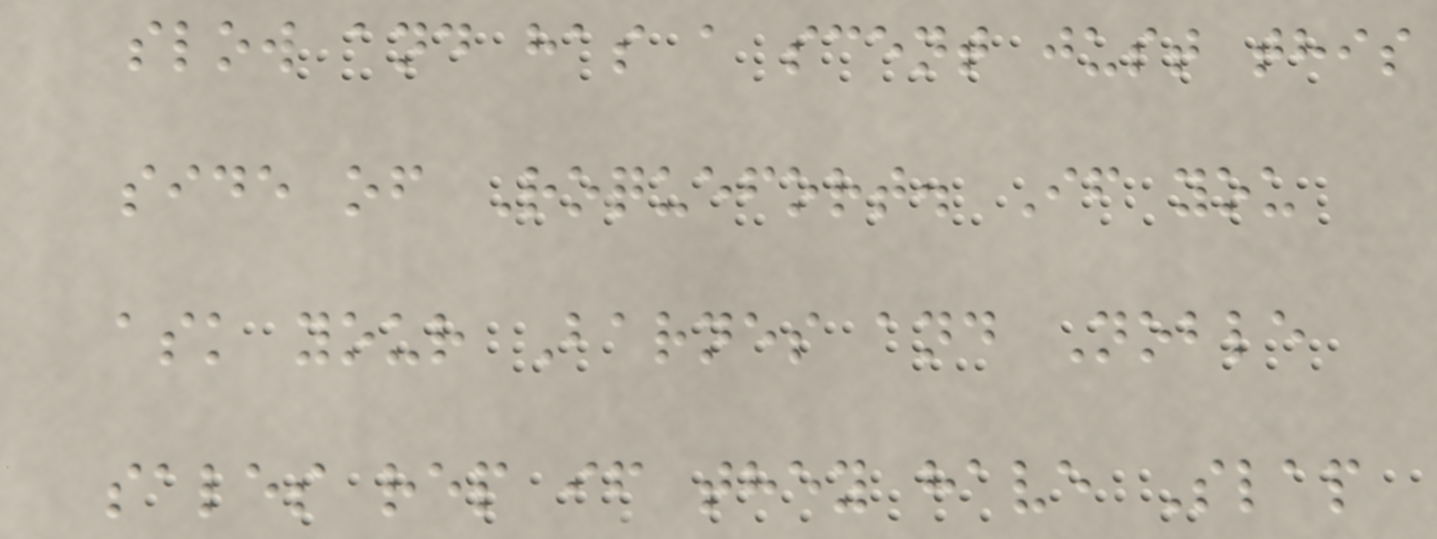slow and has a scent just this
side of Roquefort. If you
ask your Barnes and Noble
sales rep if they have Slap
